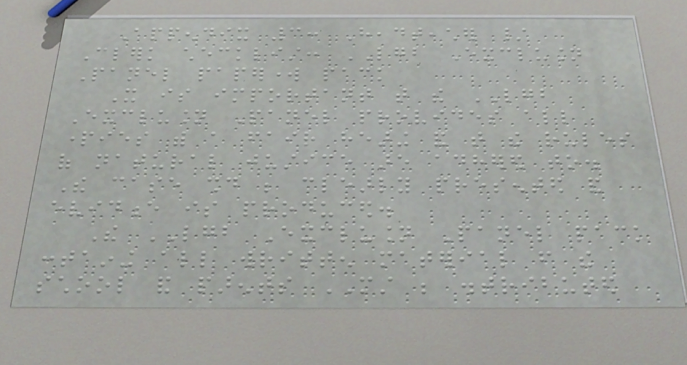Appendix 3: Headteacher /
Clerk checklist: LGB Exclusion
Panel paperwork pack
It is important that the LGB
Exclusion Panel provides all
parties with a fair hearing and that the rules
of natural justice are adhered to.
The case should be clearly presented and
evidence is produced.
The LGB Exclusion Panel pack
containing all written material from the
school and parents MUST be distributed
